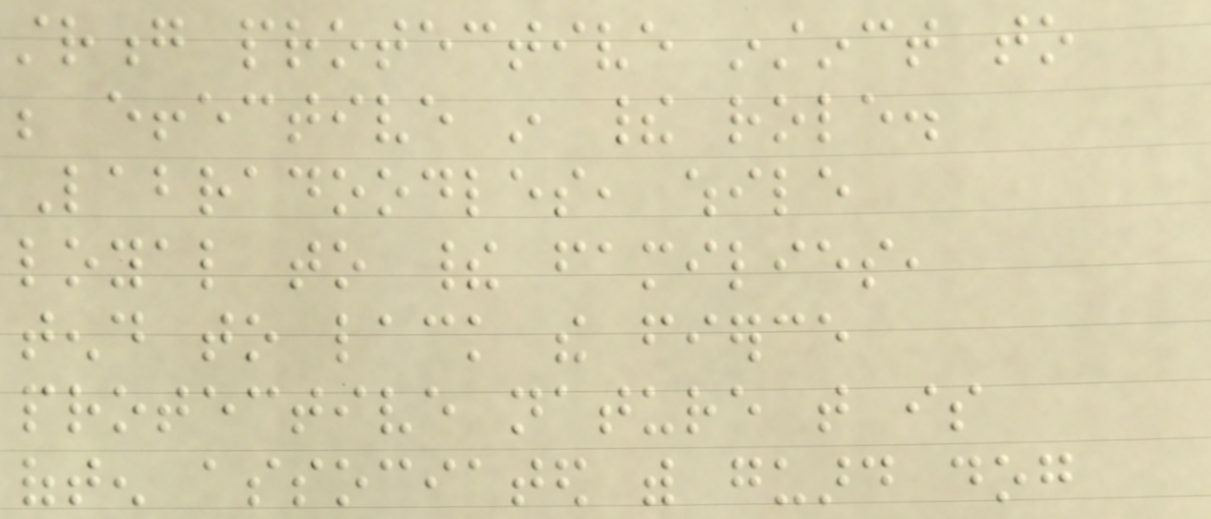strong protective instinct to
be effective in their role.
Labradoodles, while
loyal to their families,
tend to lack the fierce
protective nature that is
often associated with guard dog
